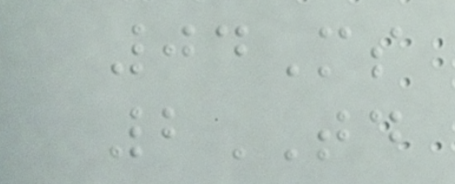04Ms
2TD
